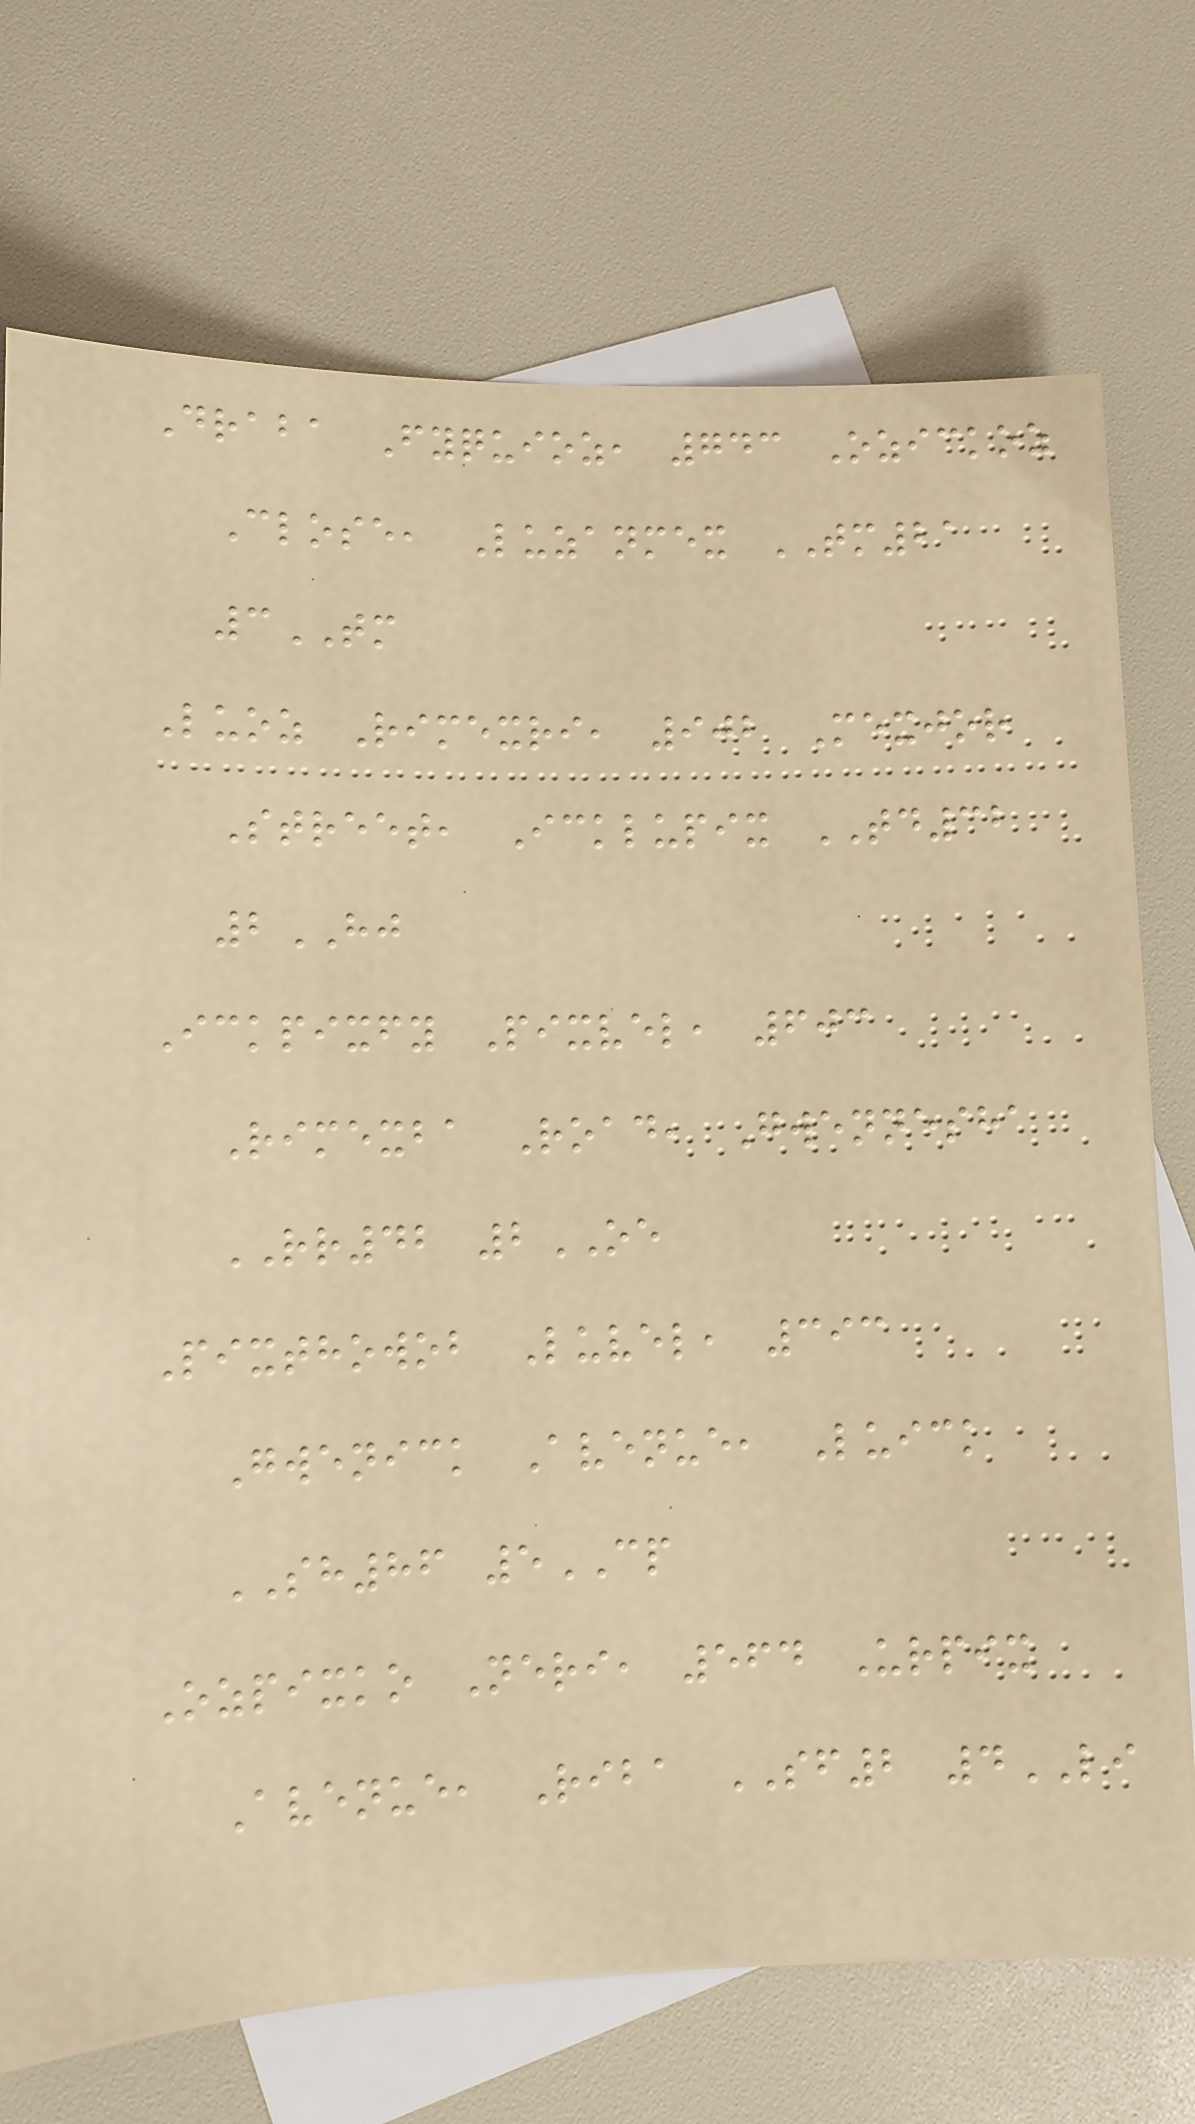Draba Fyquioz, 743 Ozickoz
Close, Luzanmex TM21
3TM
Luoz Rimexri, 902 Mexjor
Street, Icklupix TD32
2HJ
Ickpixfy Pixvel, 603
Rimexba Road, Gwennesha
RR42 2OE
Pixthowob Luvel, 393
Gwenick Avenue, Luick
SH86 5CP
Ozpixko Neri, 564 Urpix
Avenue, Riba SF2 4LI
